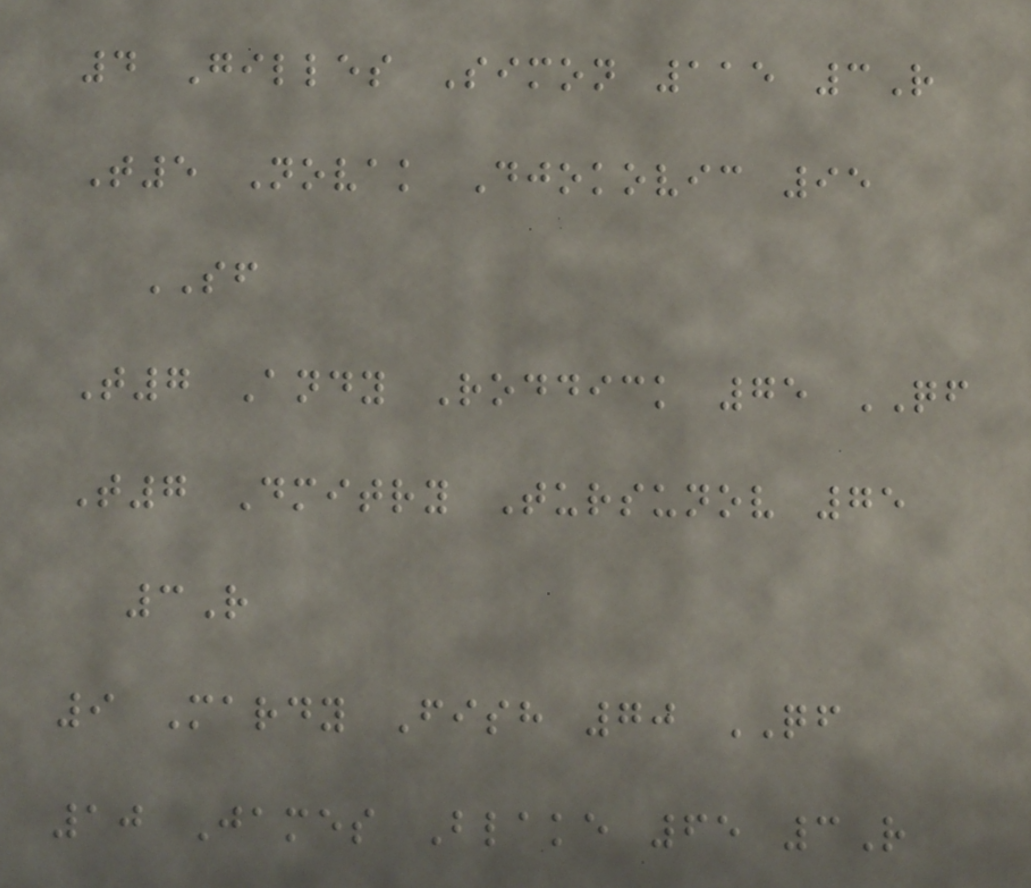4 Gilles Simon 115 3R
T5 Novak Djokovic 95
SF
T7 Andy Roddick 75 QF
T7 Dmitry Tursunov 75
3R
9 Mardy Fish 70 QF
10 James Blake 65 3R
